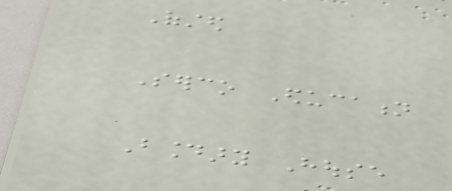Ofsted
Serco Education
Boundary House
